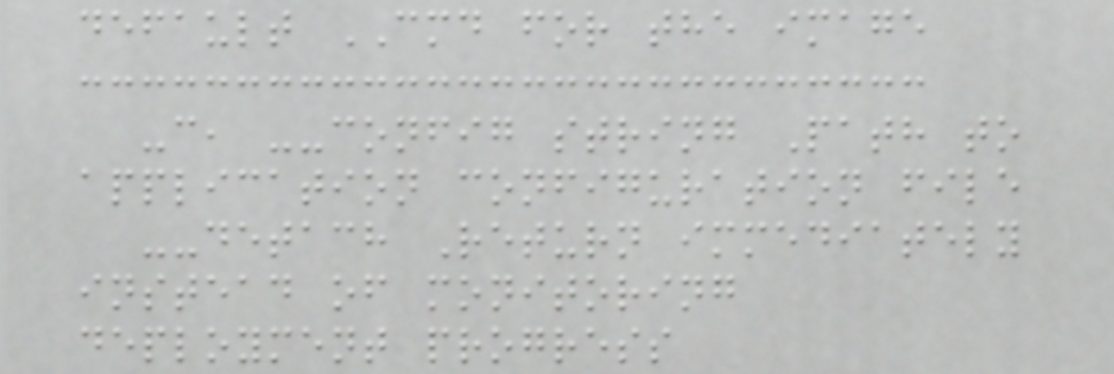default CMD for the image
-c, --config string Path to
application configuration file
--detach Return immediately
instead of monitoring
deployment progress
